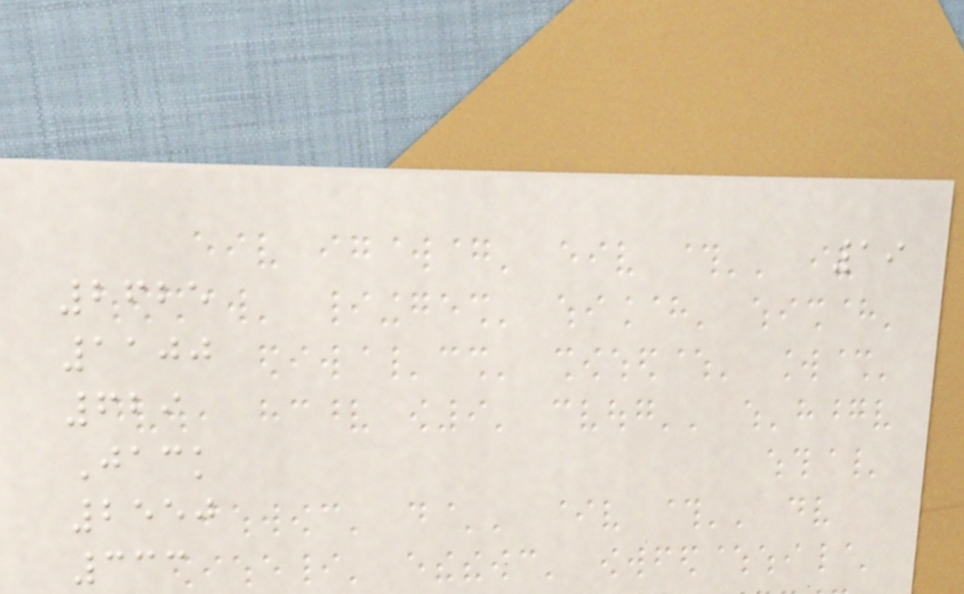19
2625
1100
629
Jack
2550
333
